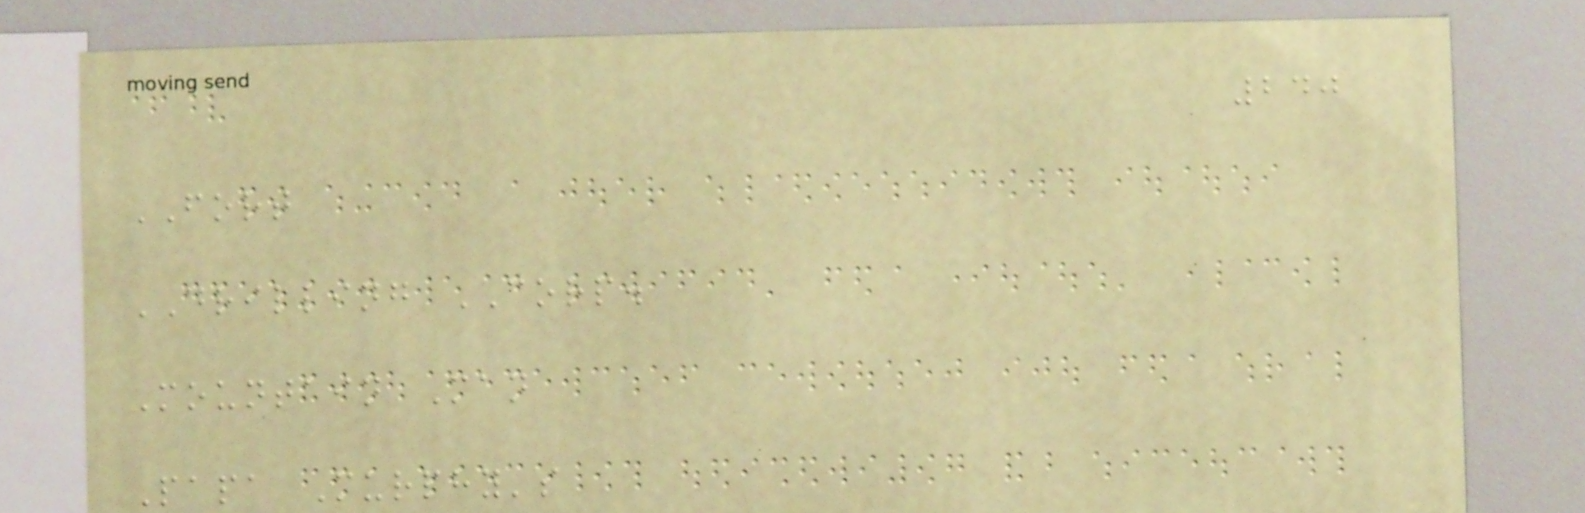240
FORT
DRILLING CORP.
Mountain Man
Papa Murphy's
